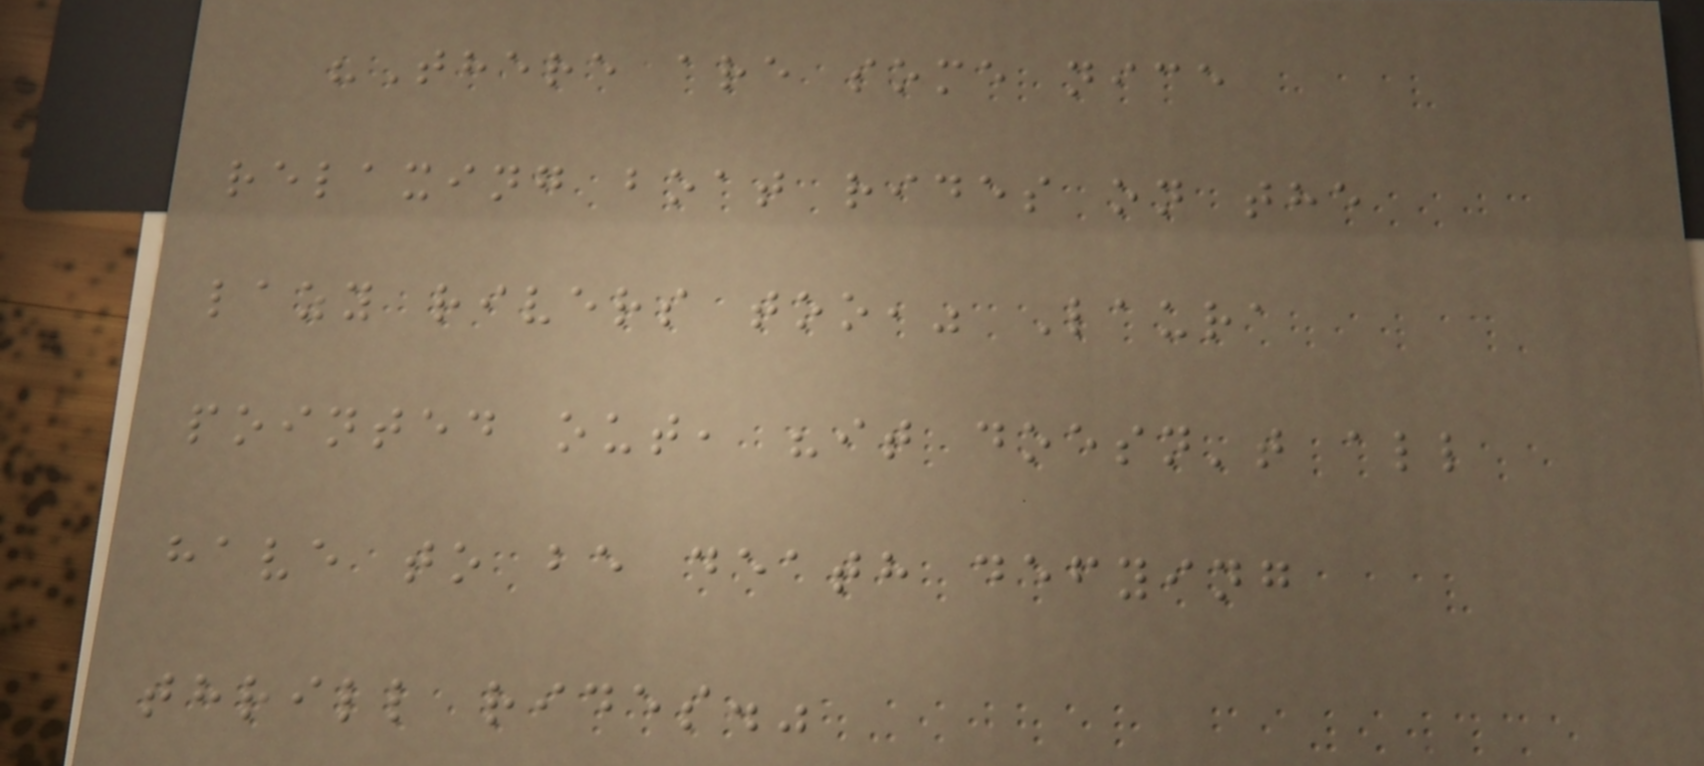"There are some nice
relaxing boat rides on the
lazy rivers too," Laura
pointed out, "it doesn't all
have to be death defying
thrill rides."
